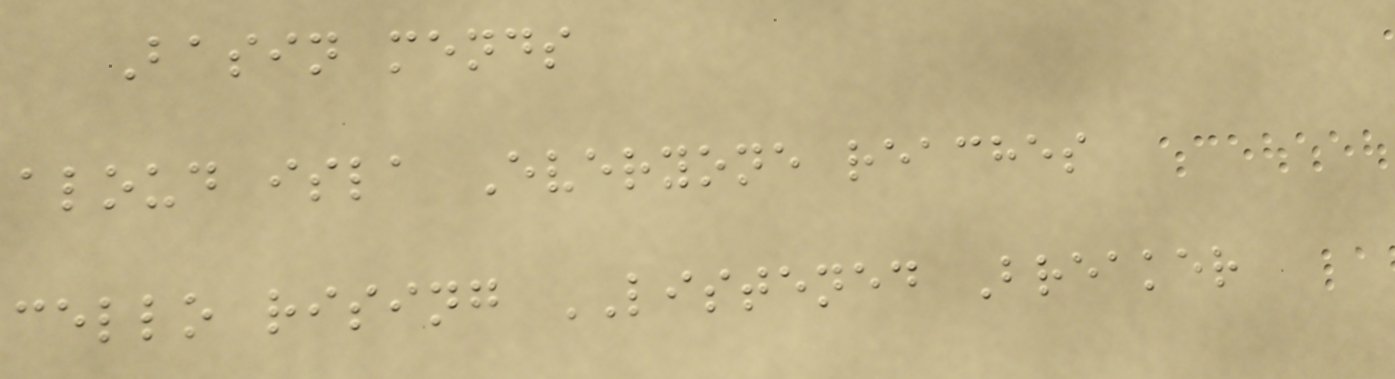Basin mends
aloud isla Everyone reaches
cello rising LISTENED Breaker
